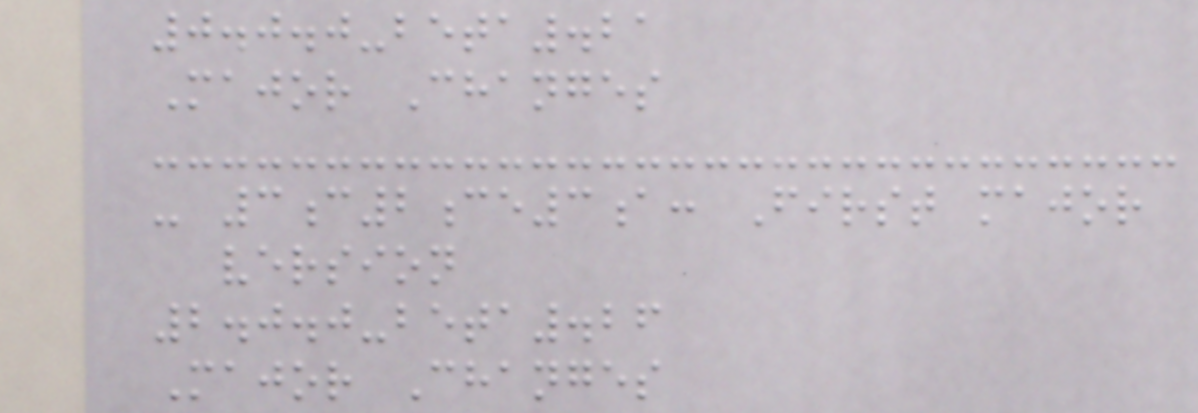0.0.0-beta.21
Major Changes
- 3c2ce3a: First major
version
2.0.0-beta.26
Major Changes
